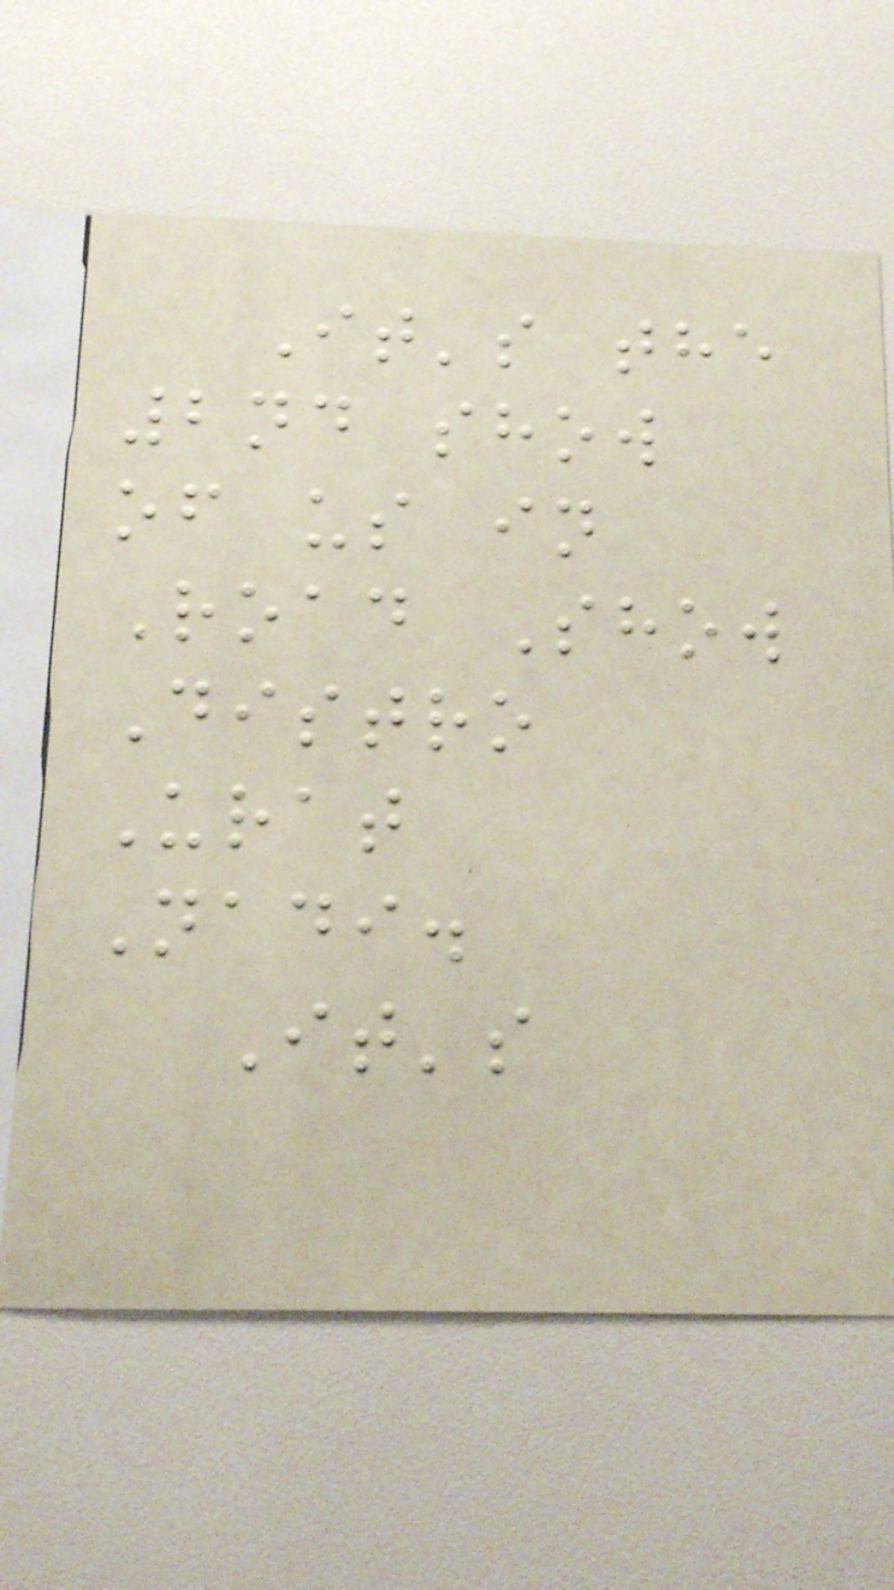It's the
2nd show
of us in
Road Show
Distro
Urat
Nadi.
It's
